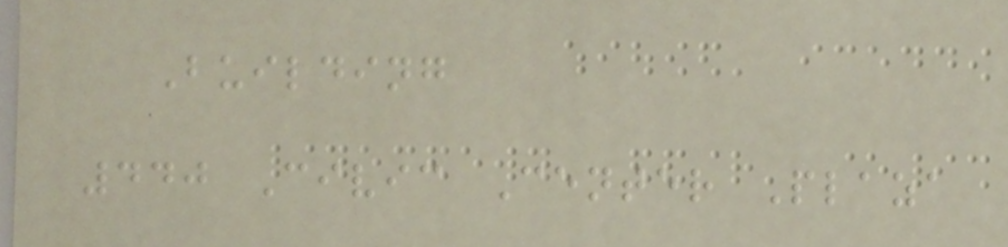Building
440 Civic Center Plaza
